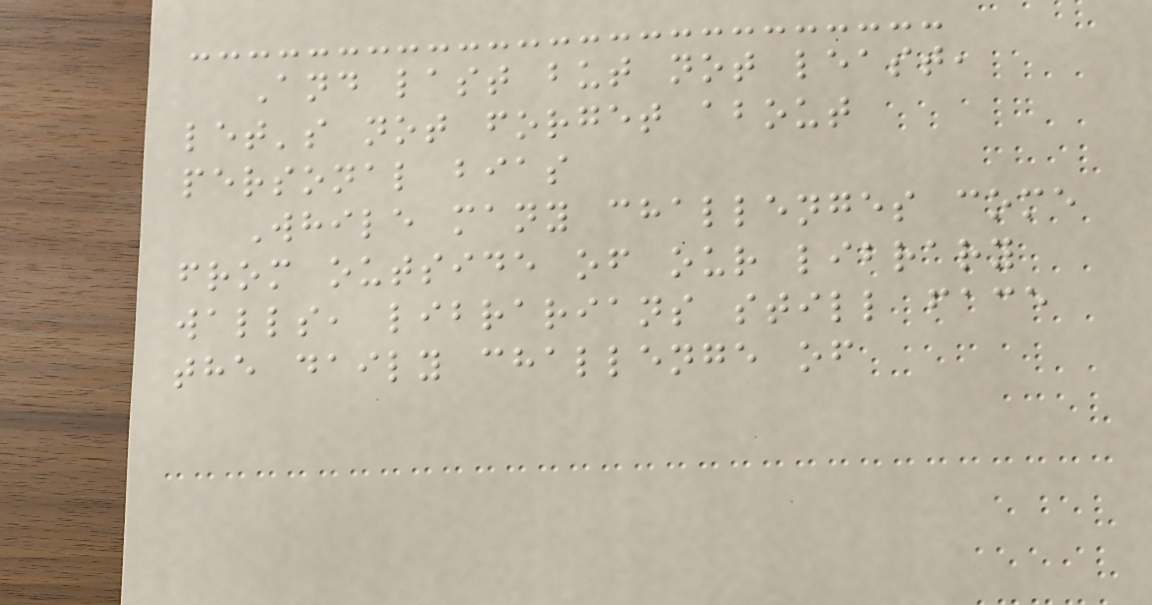And last but not least,
let's not forget about
personal bias
While many challenges come
from outside of our library
walls, librarians still face
the daily challenge of
